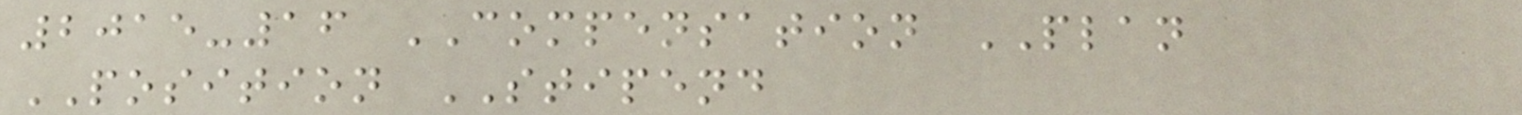2015-16 COMPENSATION PLAN
POSITION STIPEND
